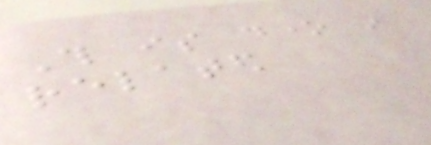This is done in
related
